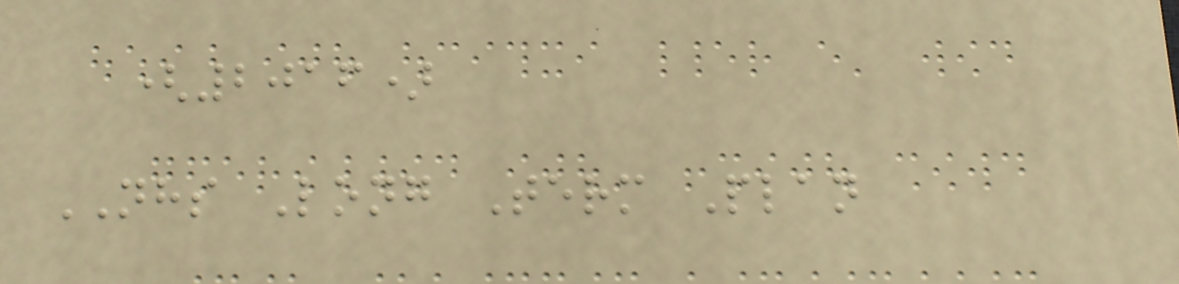(2016)
NHS Long Term Plan
